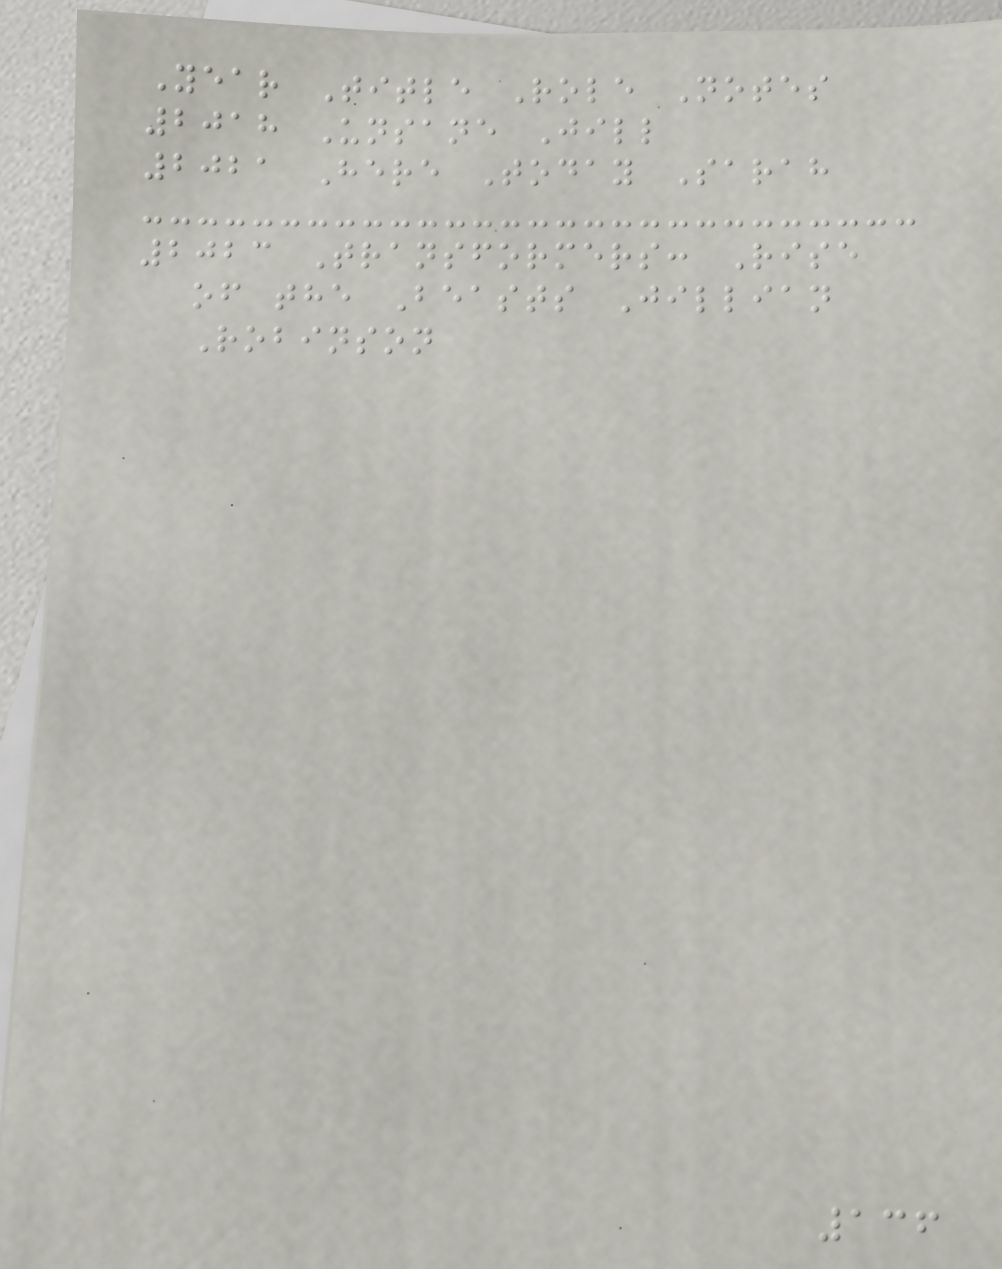Year Title Role Notes
2018 Unsane Jill
2021 Here Today Sarah
2023 Transformers: Rise
of the Beasts Jillian
Robinson
136
